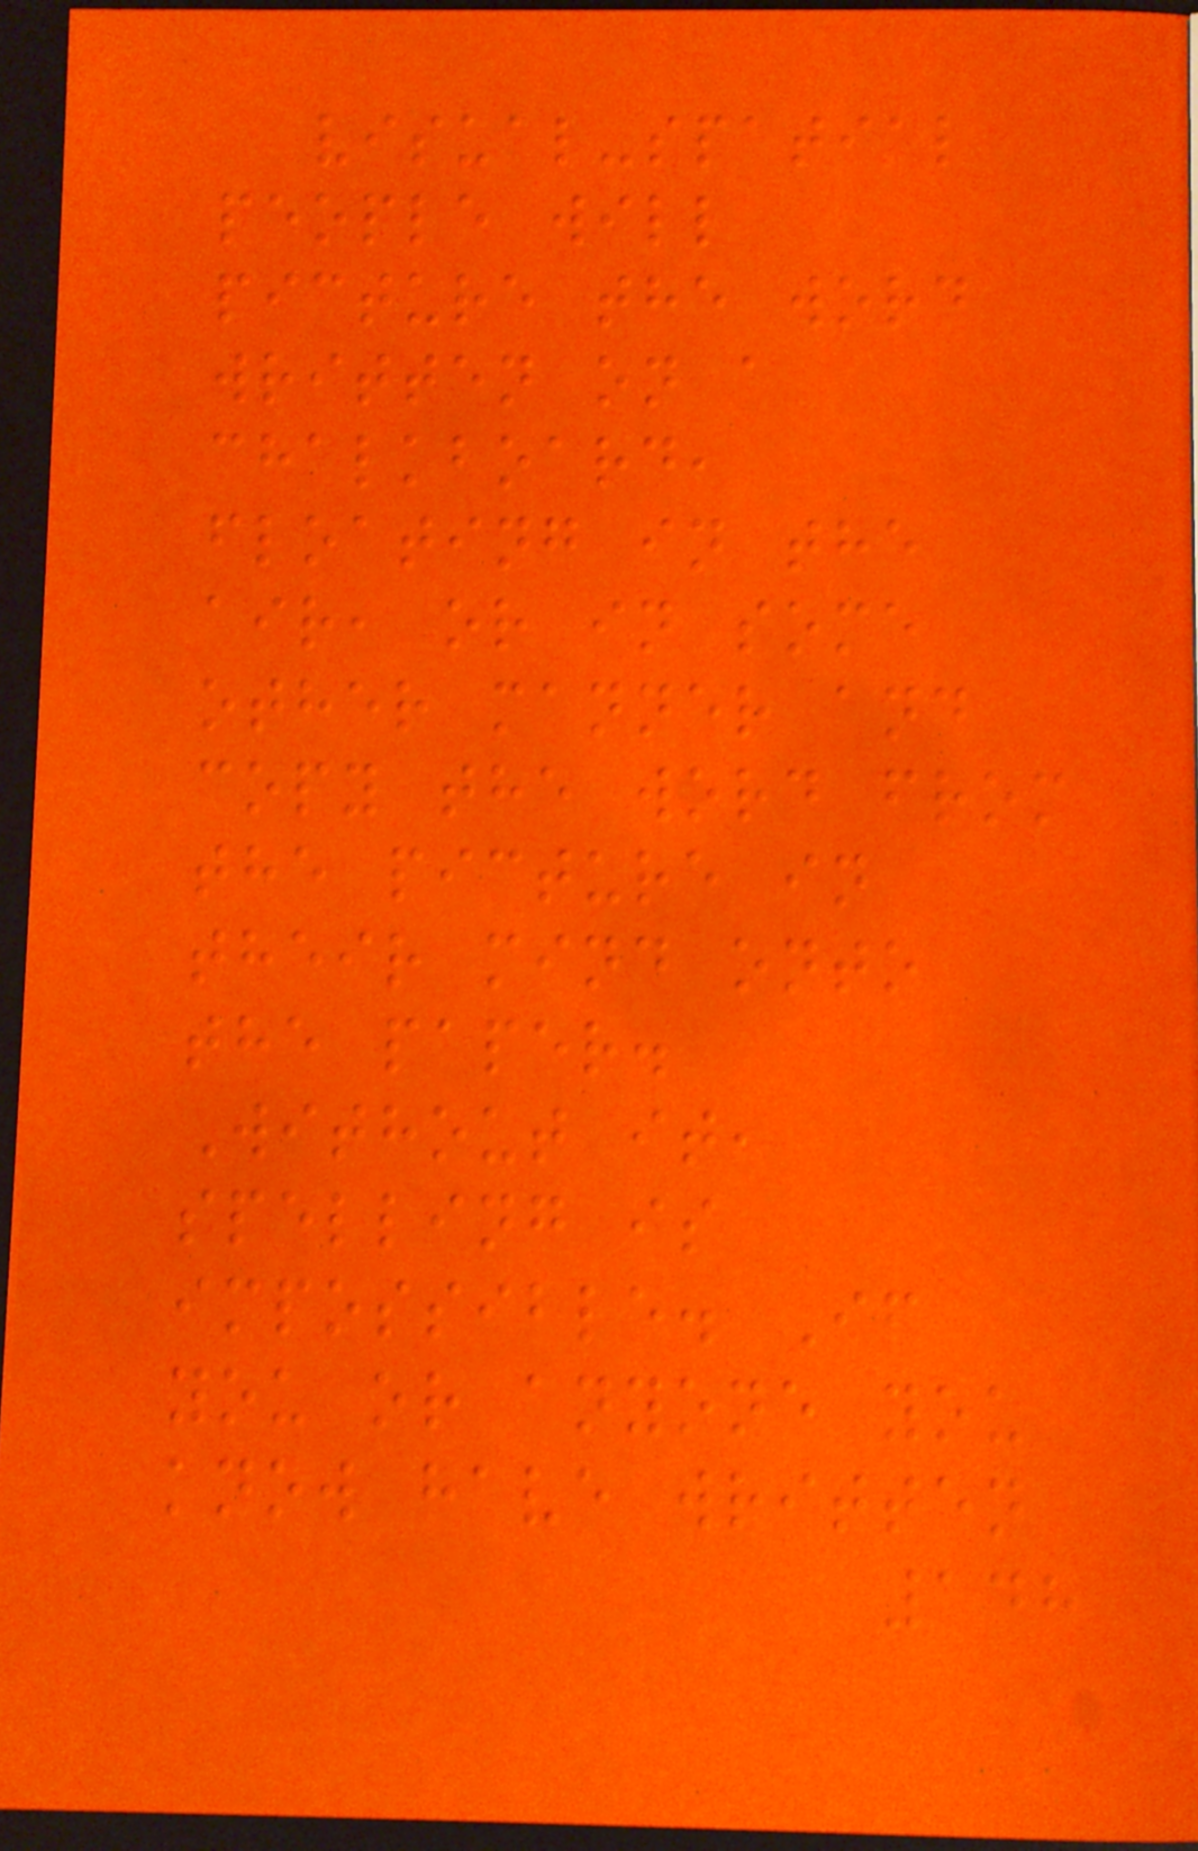visual-spatial
people will
picture the word
written on a
chalkboard,
floating in the
air, or in some
other manner and
copy the word from
the picture in
their mind onto
the paper.
Without it,
spelling is
impossible. If
you or anyone you
know have written
148
